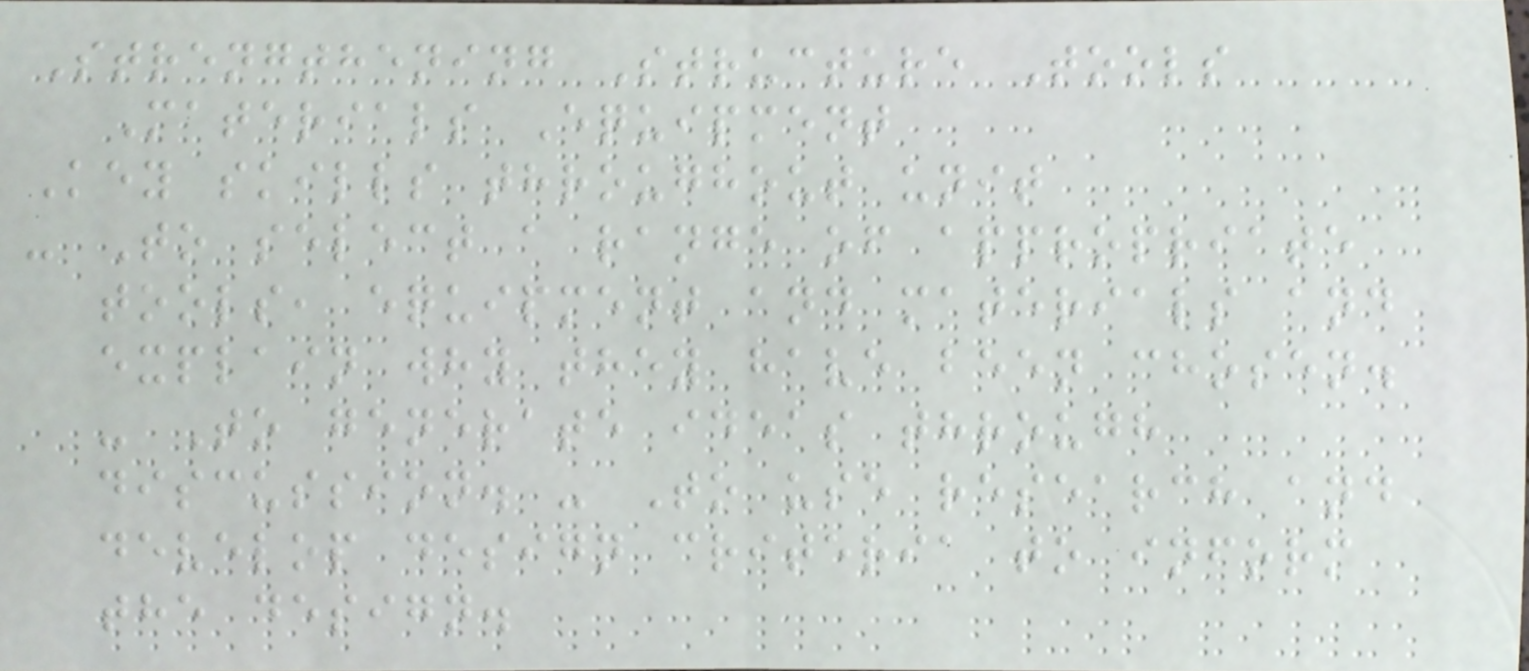Strengthening Structure Tools
Materials Equipment
Key skills throughout unit
- To select a range of appropriate
tools, equipment and materials and
explain why they have been chosen.
- To generate ideas through
discussion. - To use research and
develop design criteria to inform
the design.
